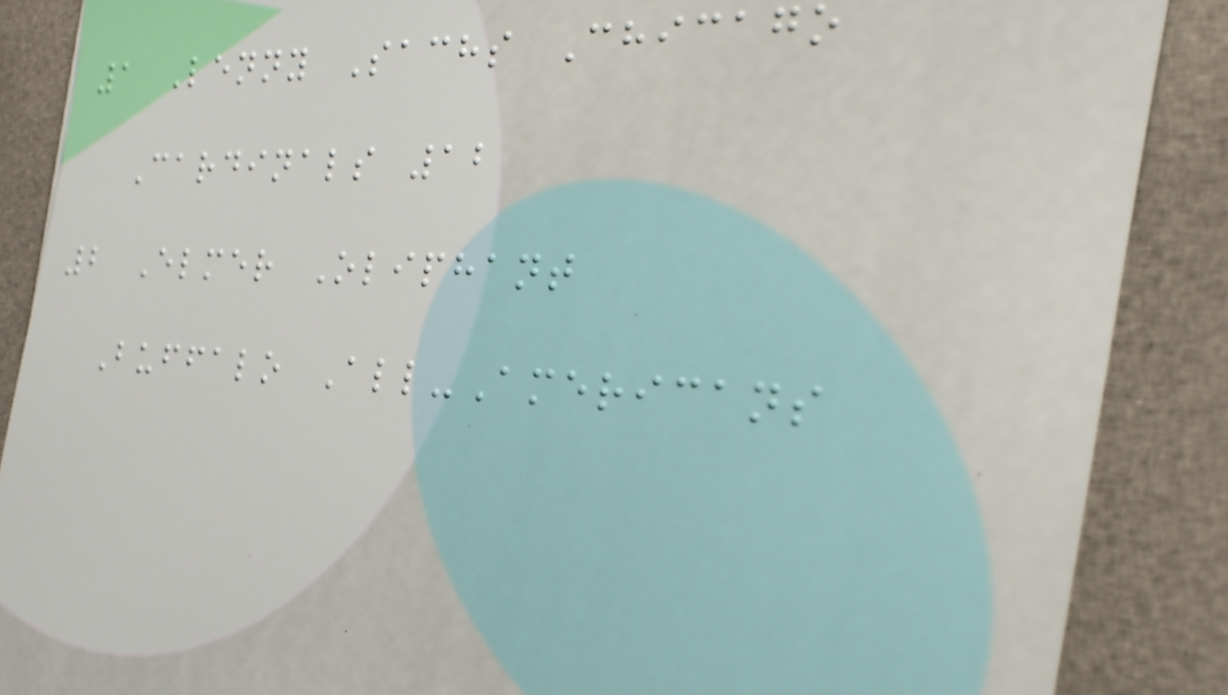1 Lenny Sachs Chicago
Cardinals 12
2 Elmer Oliphant
Buffalo All-Americans
